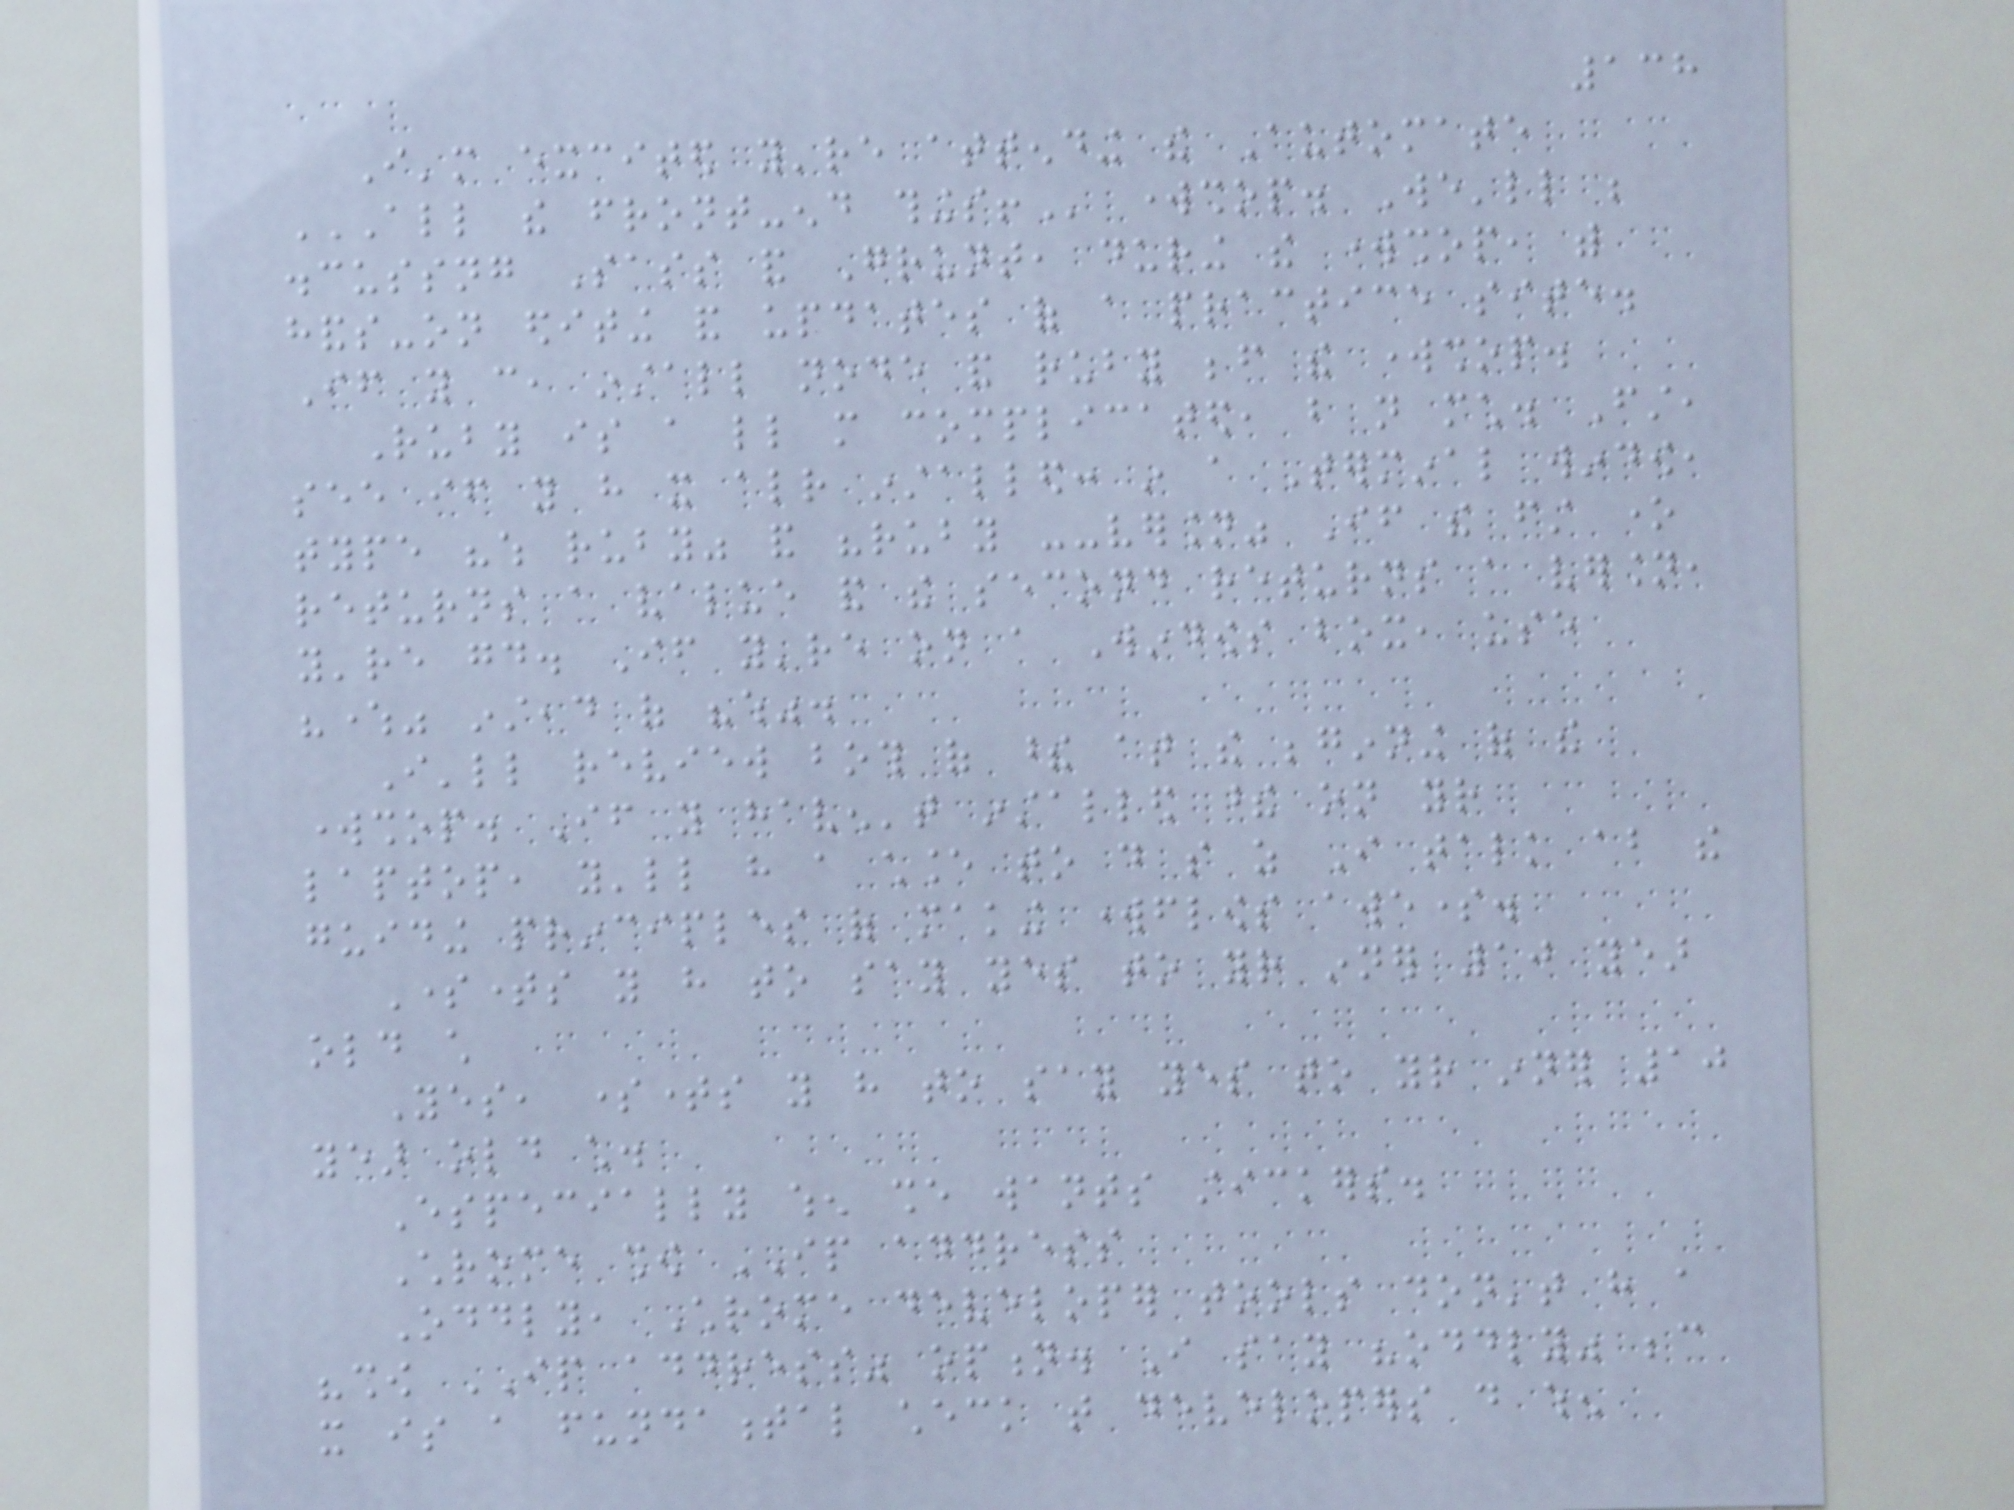138
I'm excited you're attending the Automate
ALL THE FRONT-END THINGS! workshop. We'll be
discussng Sass and Grunt, during the workshop, with
hands-on editing and updates of a practice site.
If you can, install node and ruby before the workshop.
Ruby is a little more complicated, but not much. First,
see if you have it already installed: in a Terminal window,
type "which ruby" and "ruby --version" If the first one
returns a value and the second returns a version,
you're good. If you're on a Windows box, use
"where" instead of "which".
I'll review both of these at the beginning of the
workshop. If you haven't installed these on your
laptop, you'll have a chance to do so as I talk about the
guiding principles of making workflows awesome.
Sometimes you have to say yes to your inner 10 year
old child
Yes, sometimes you have to say yes to your inner 10
year old child.
Especially when she wants stickers.
Chrome show IP address
Oddly, Chrome developer tools don't have a
"show IP address" option. I say "oddly" because
it is a fundamental check that developers do when
